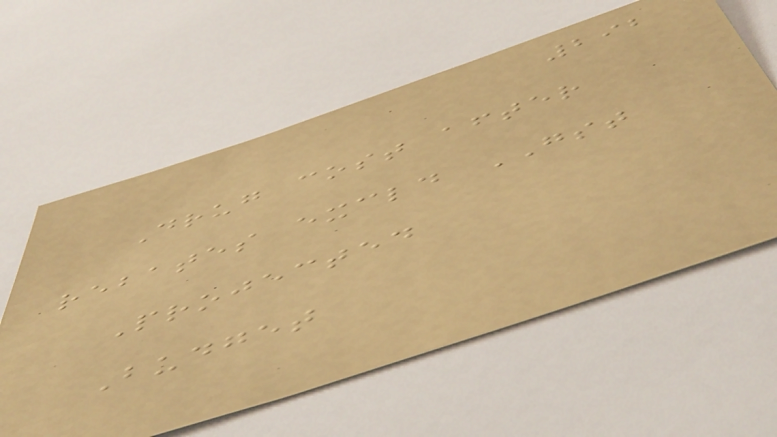292
Drug cost after
rebates excld GST
Projected
Budget
